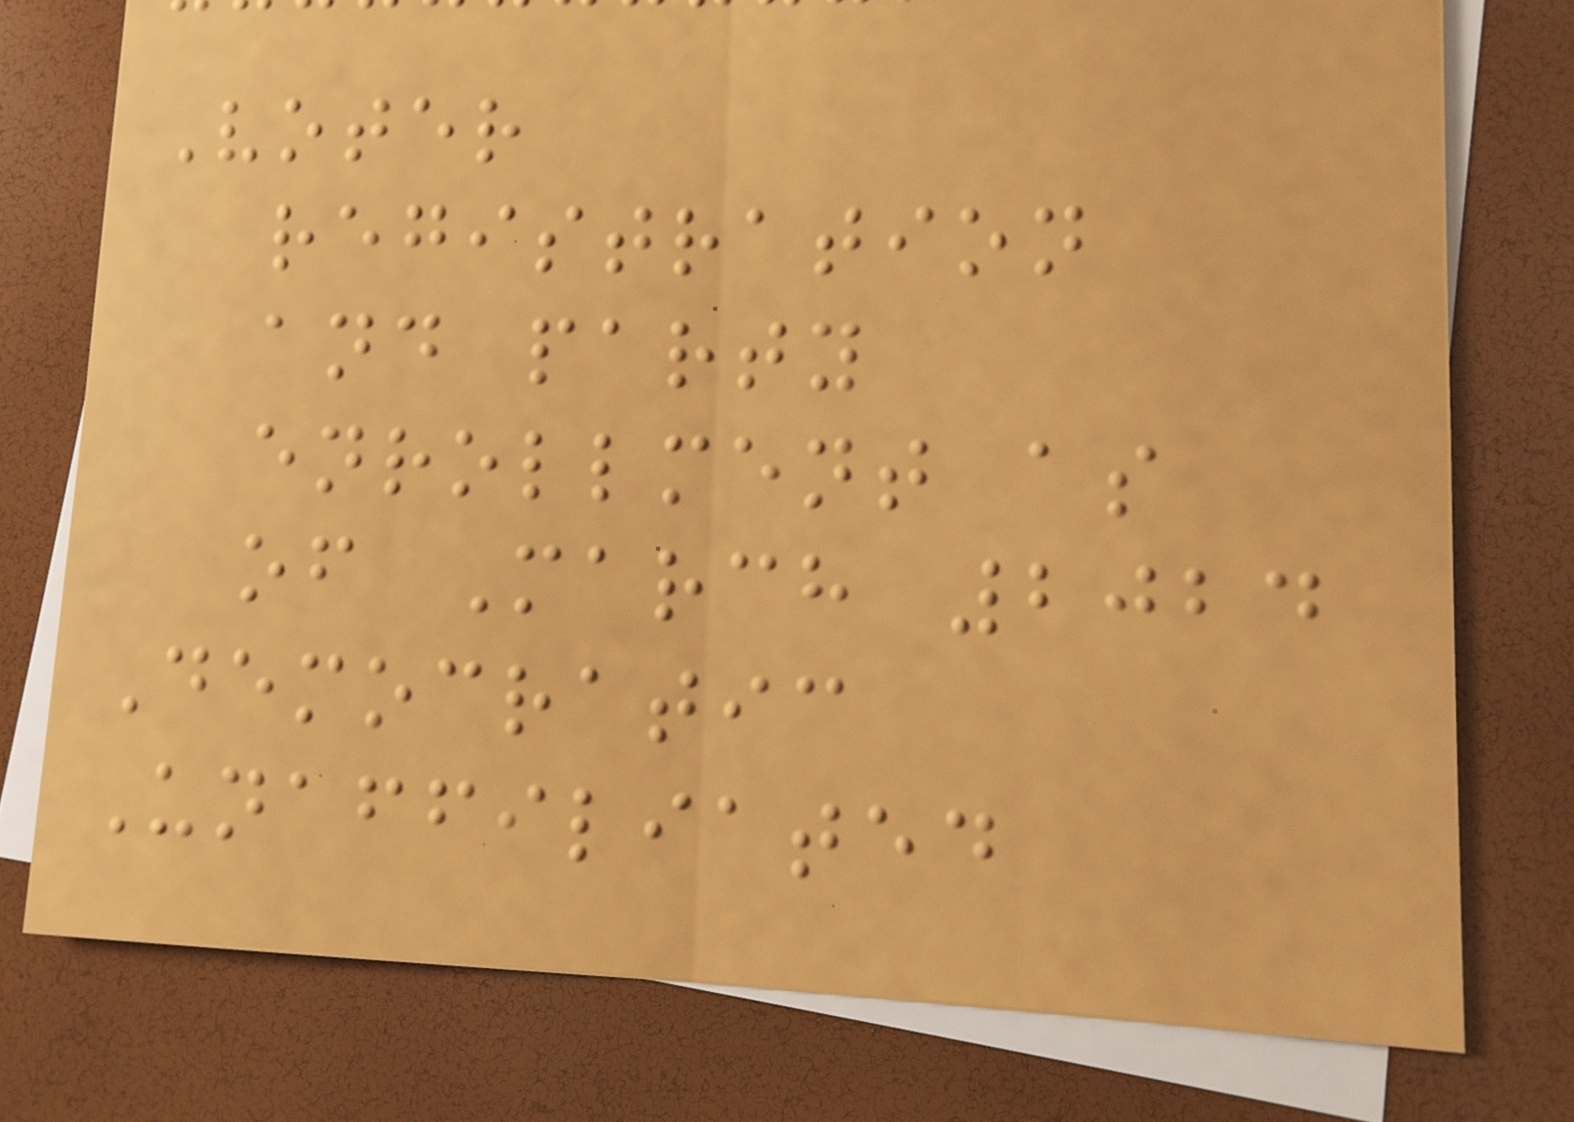Voter
registration
and party
enrollment as
of March 2024
Democratic
Unaffiliated
